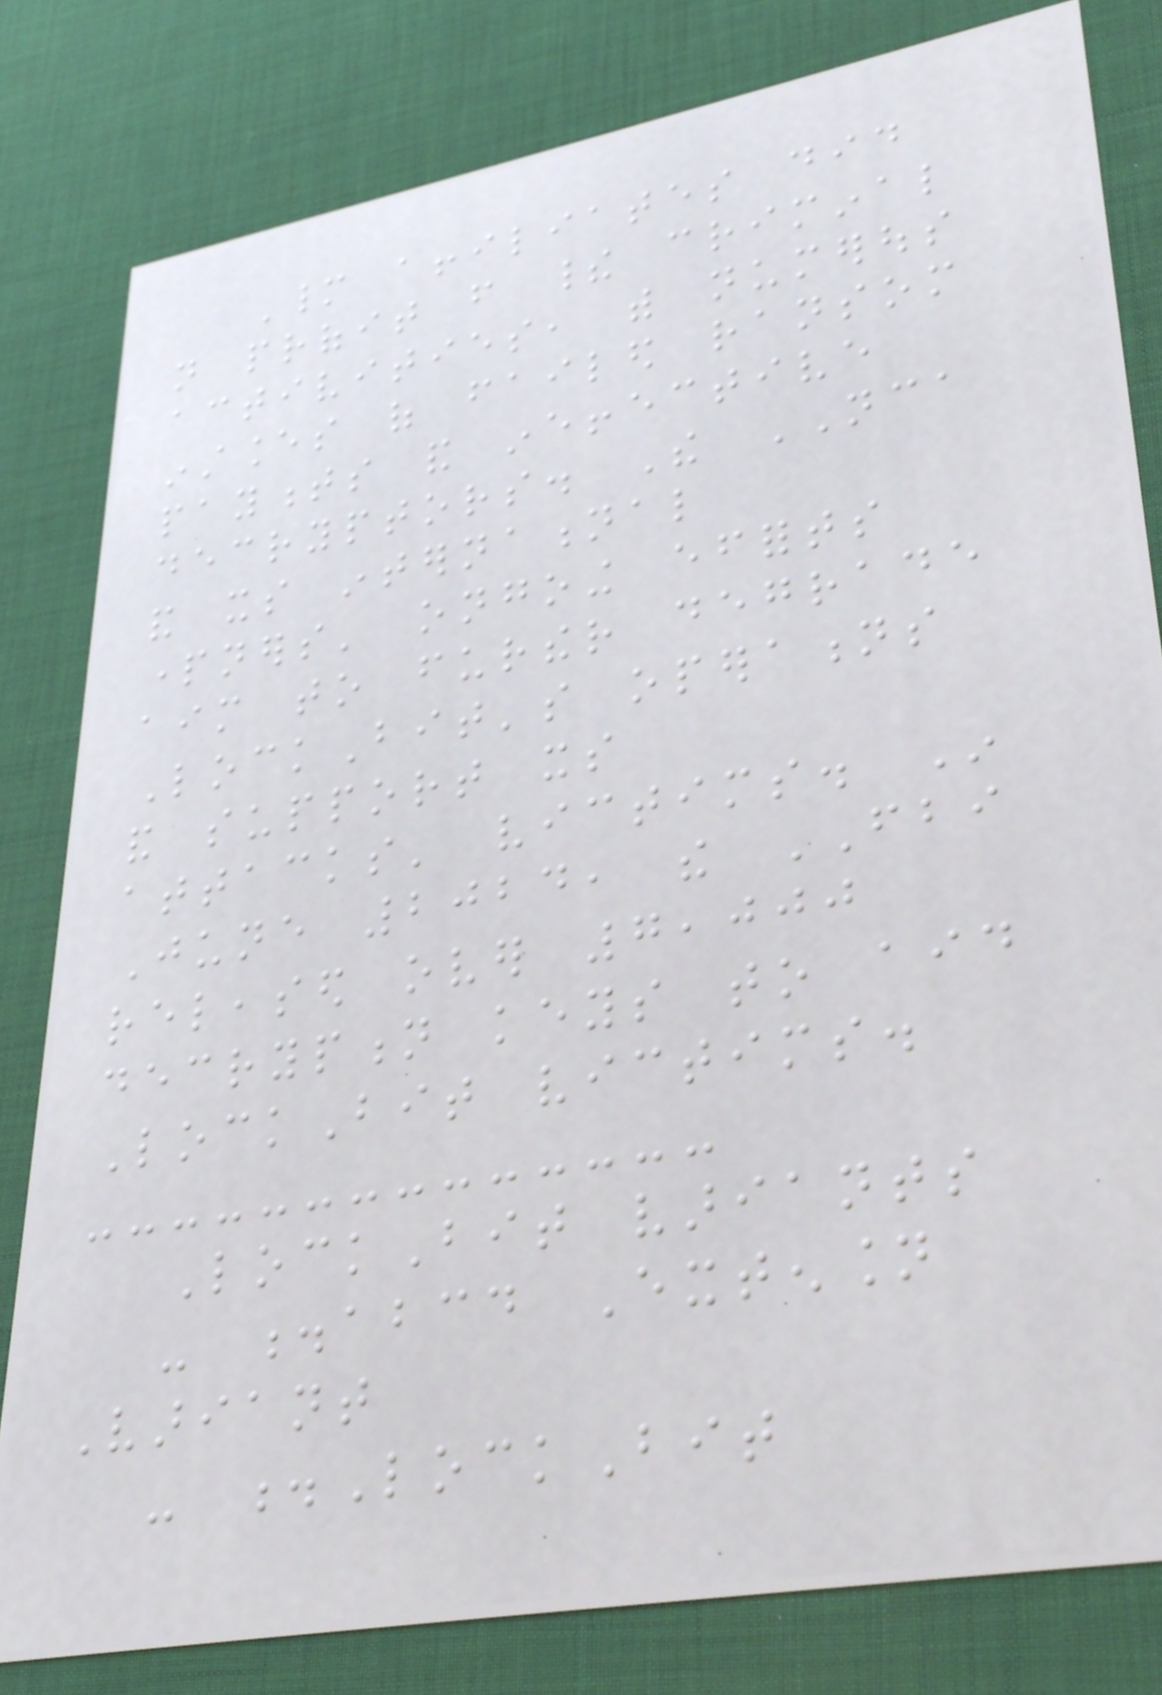Many affiliates did
not profit from their criminal
activities, with numerous
instances of failed ransom
payments and ineffective
decryptors. The NCA
and its international
partners' ongoing efforts
aim to further degrade
LockBit's operations
and support its
attacks' victims. In
June 2024, the FBI
released over 7,000
decryption keys to aid
LockBit victims.
LockBit variants
- .abcd Extension
Variant
- .LockBit
